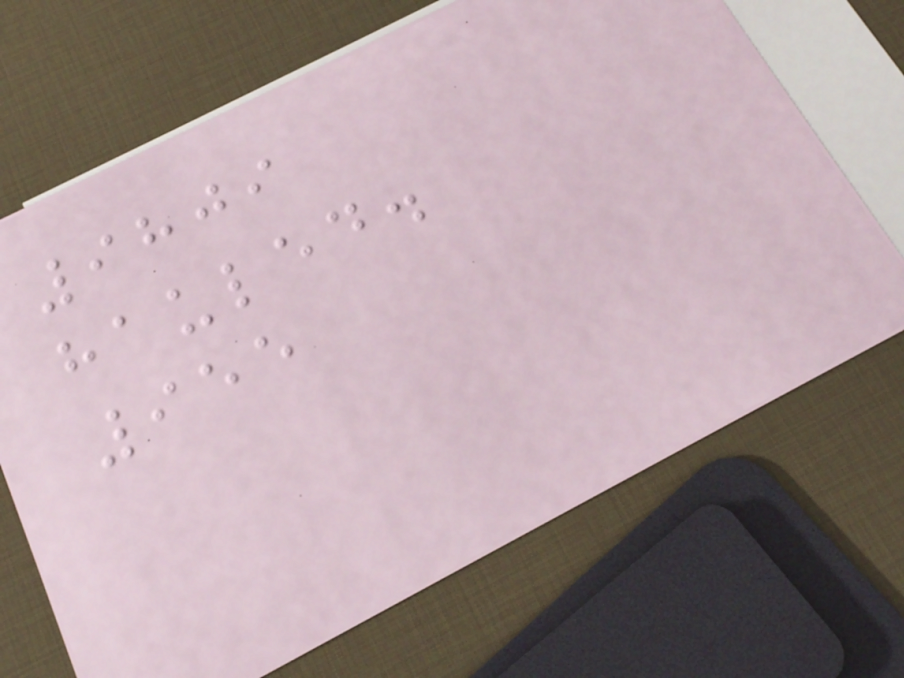9809
hauled.
955
